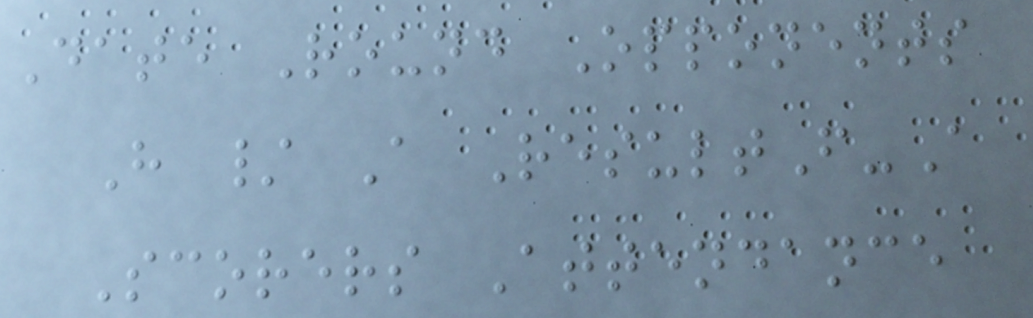Date Round Opponents
H / A ResultF-A
Scorers Attendance
